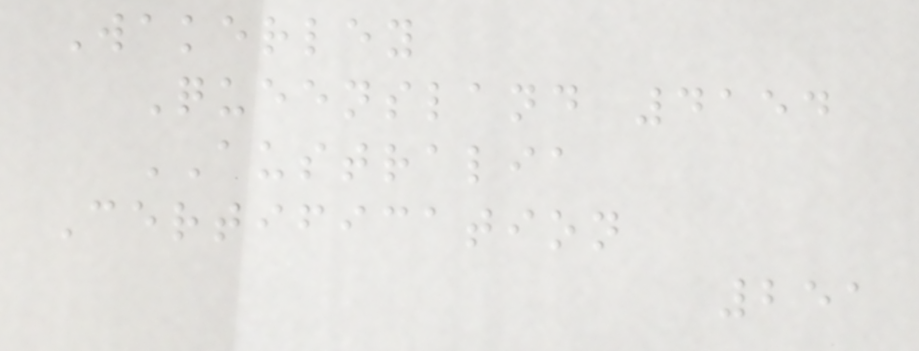Wakerley
Queensland 4154
AUSTRALIA
Certification
251
